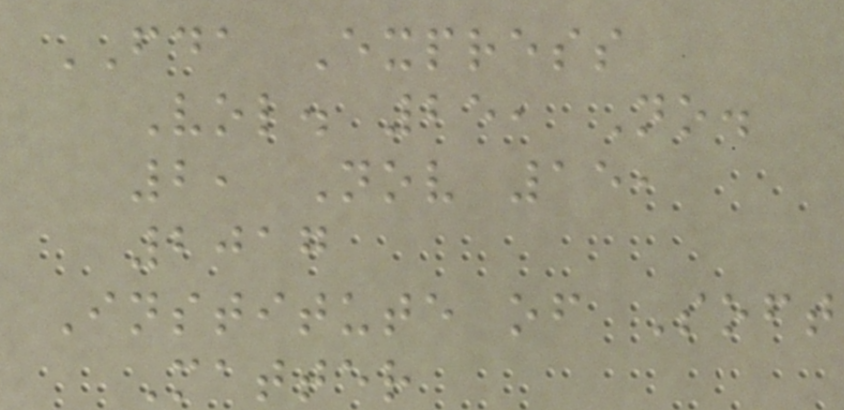FDA Express
Vol. 25, No.
2, Nov 15,
2017
Institute of Soft
Matter
